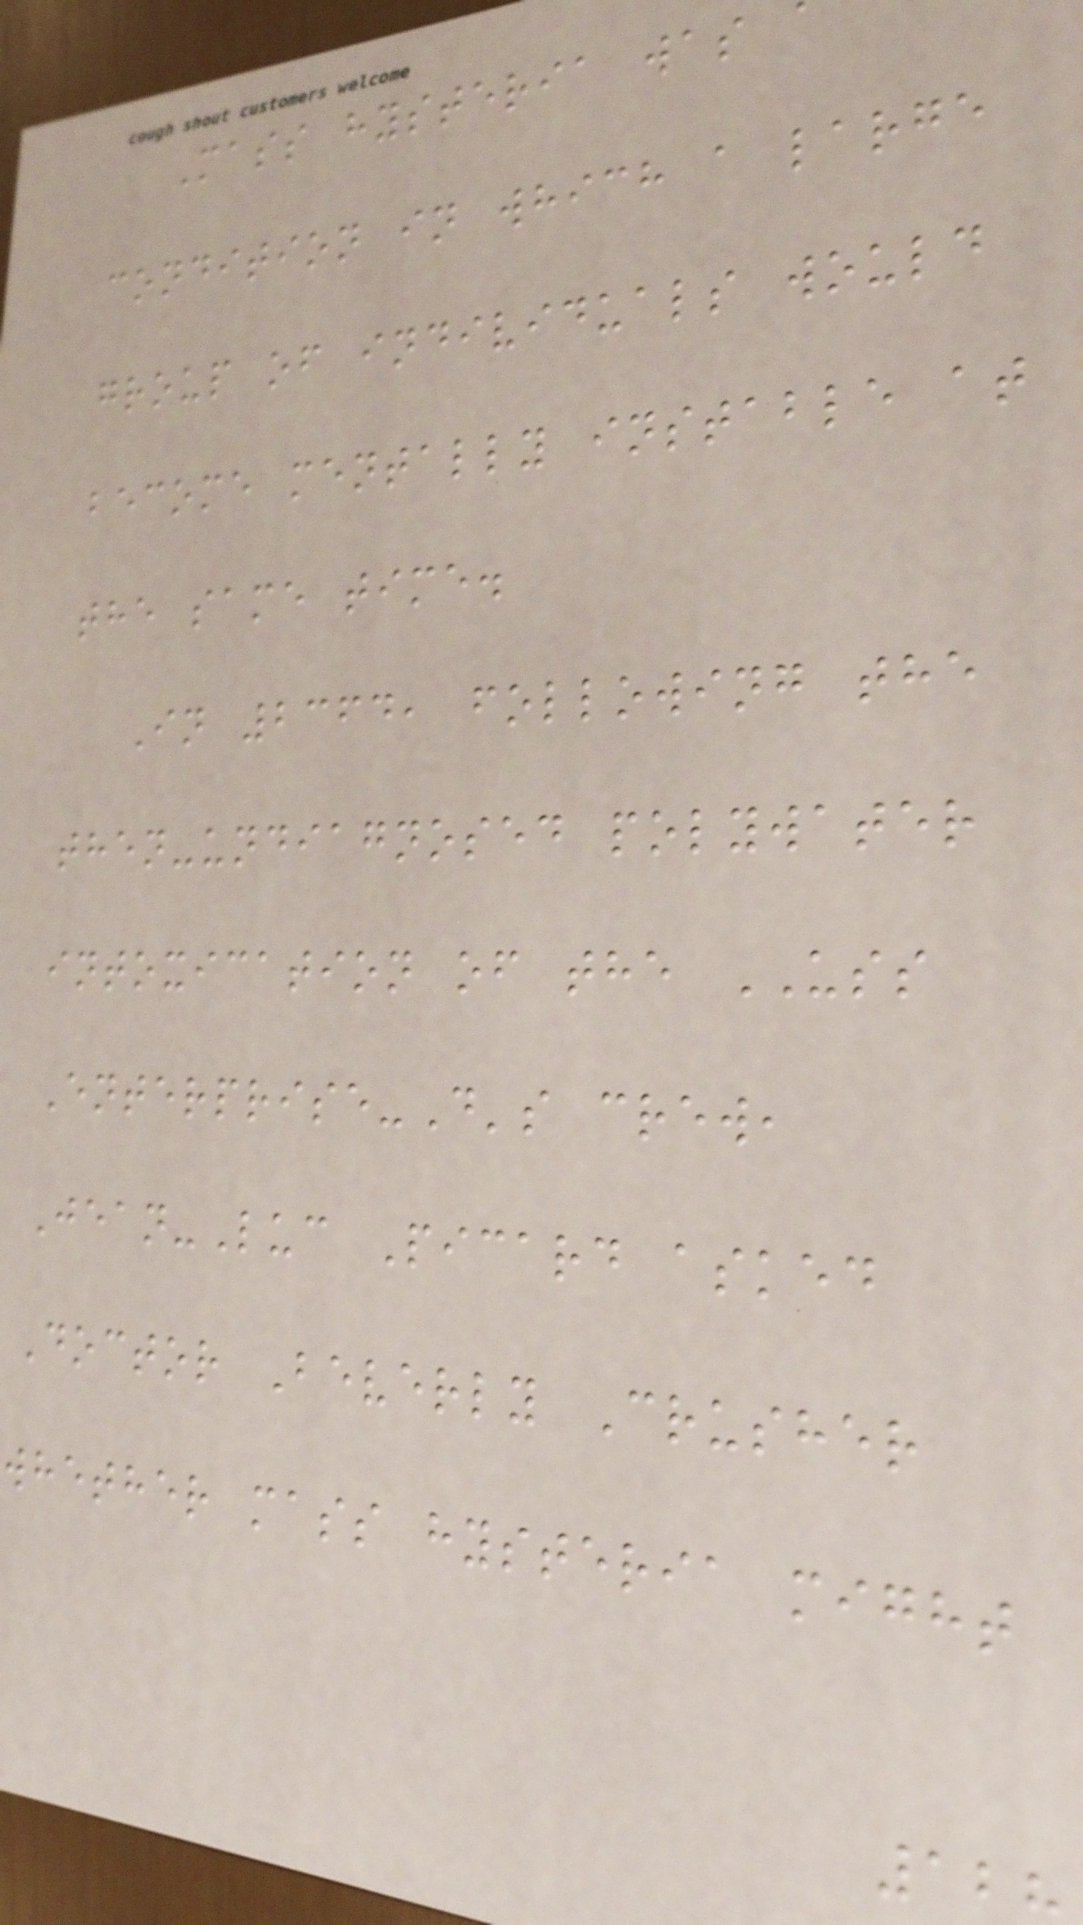Mass hysteria was
condition in which a large
group of individuals would
become mentally instable at
the same time.
In 2364, following the
then-undiagnosed polywater
intoxication of the USS
Enterprise-D's crew,
Jean-Luc Picard asked
Doctor Beverly Crusher
whether mass hysteria might
